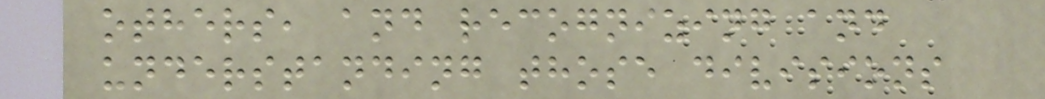others, and recognizing and
understanding those divisions
